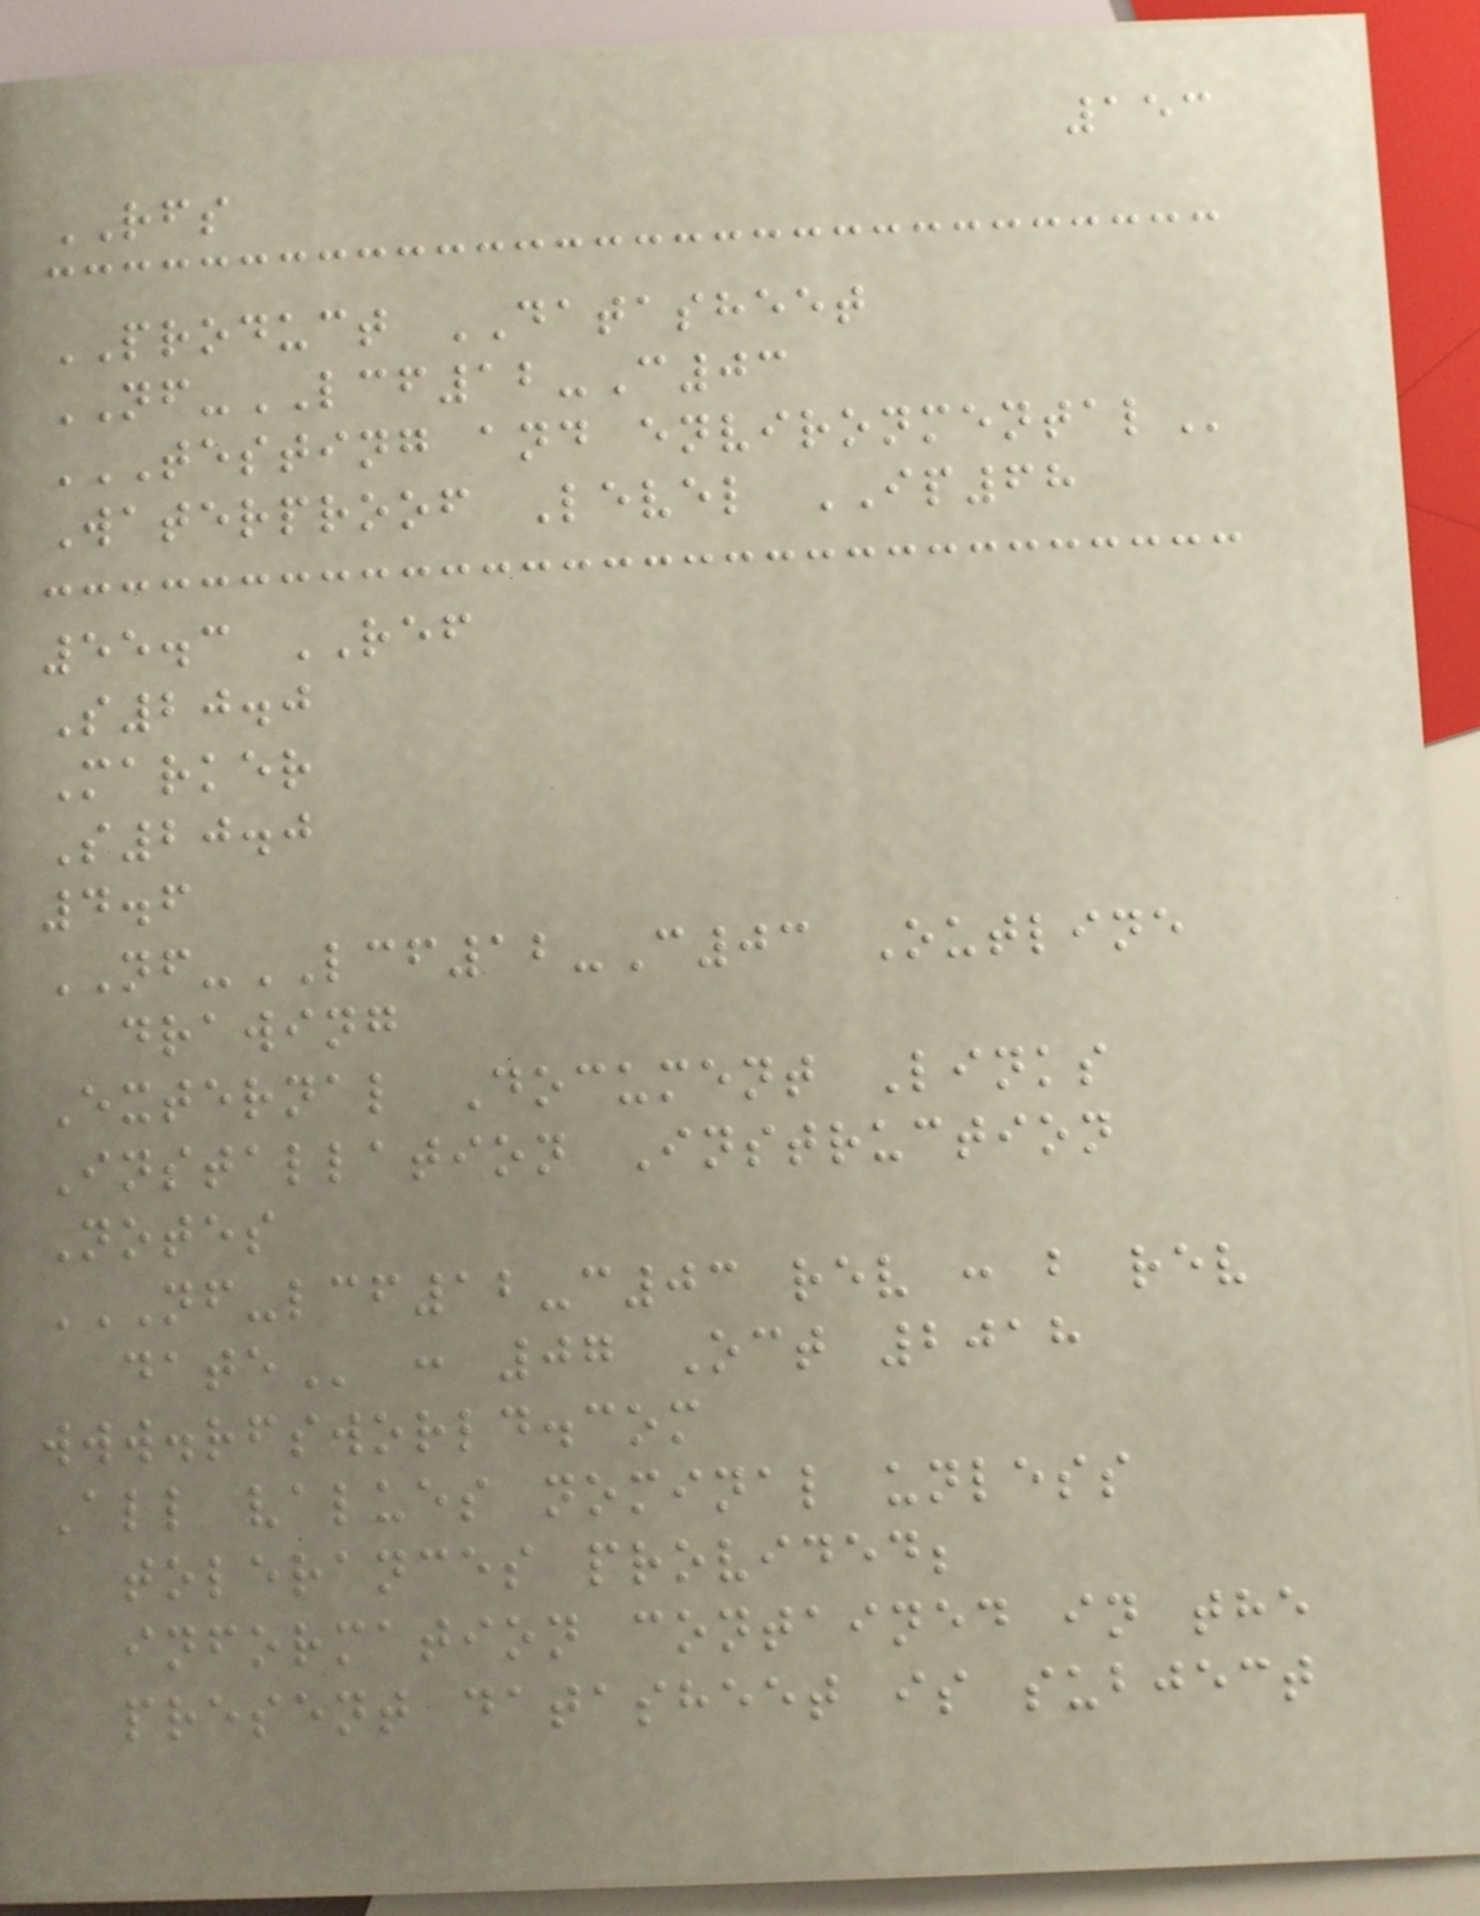153
RFS
PRODUCT DATASHEET
NF-LCF12-C03
TESTING AND ENVIRONMENTAL
Waterproof Level IP68
55.3 REF
S20.0
Marker
S20.0
4.6
NF-LCF12-C03 Outline
drawing
External Document Links
Installation Instruction
Notes
NF-LCF12-C03 REV : B REV
DATE : 07 Oct 2018
www.rfsworld.com
All values nominal unless
tolerances provided;
information contained in the
present datasheet is subject
